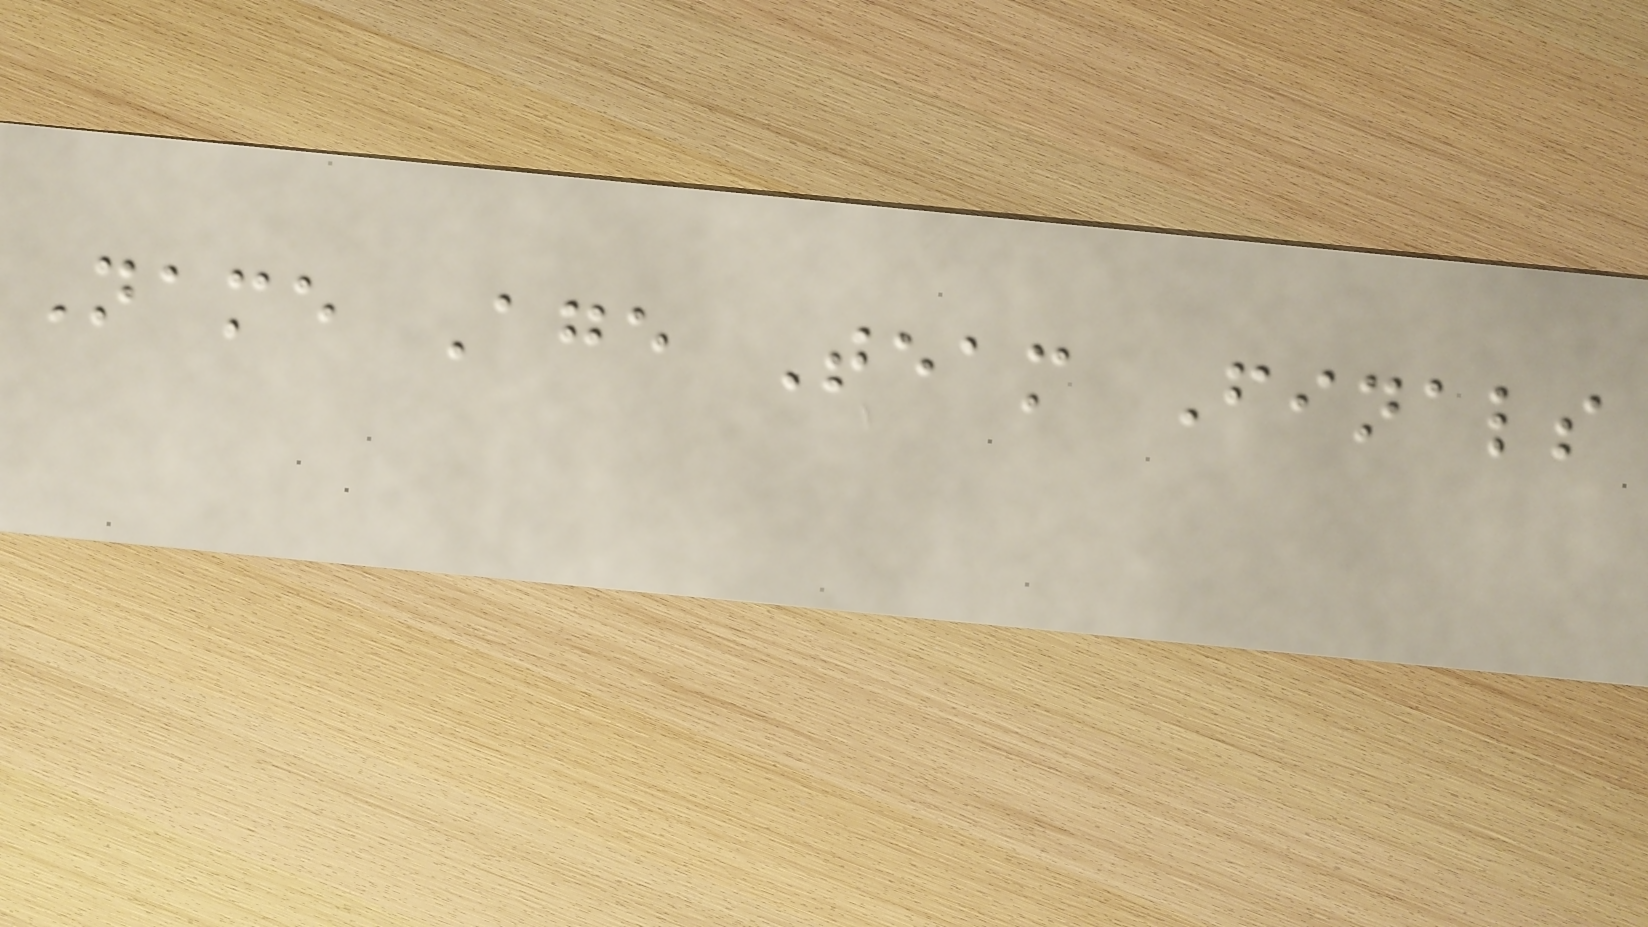Name Age Team Finals
